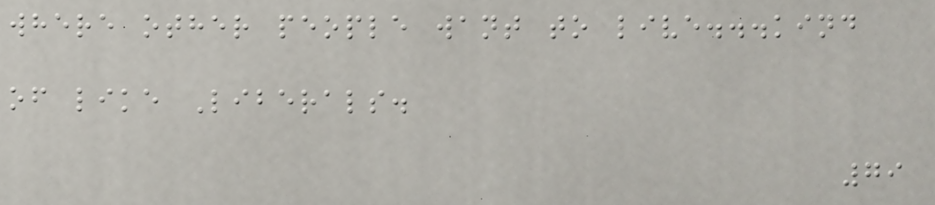where other people want to live...kind
of like Liberals.
79
